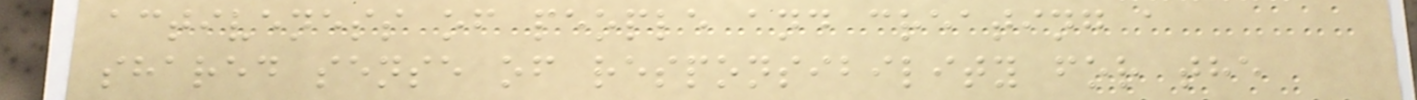activeness of people and creating a
shared sense of responsibility for the
